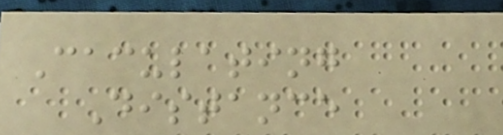Caculating
Distance
